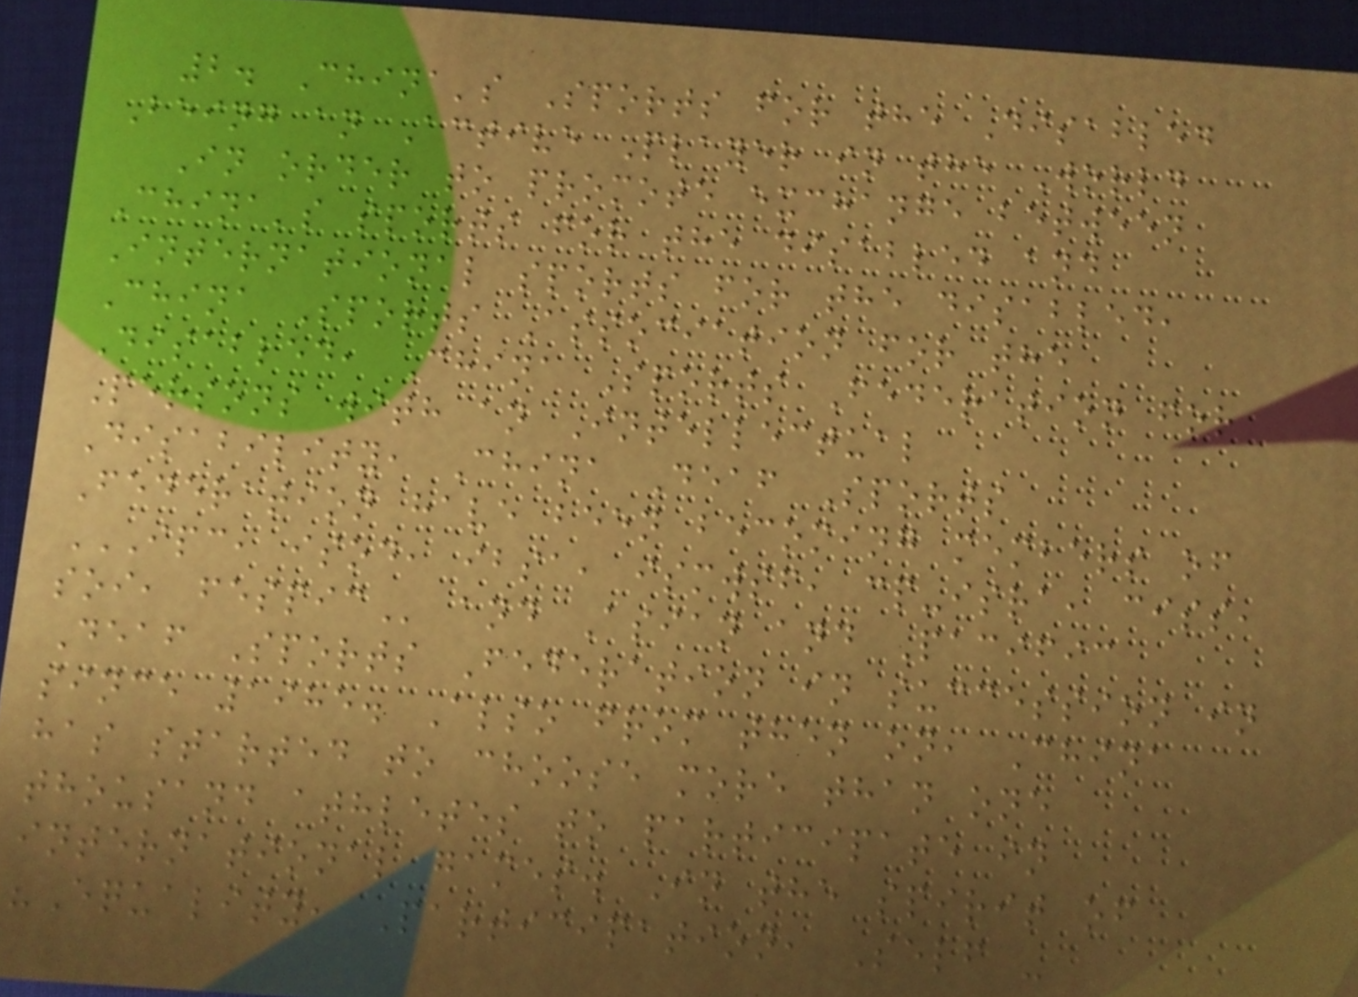2. China's Sports for the Disabled
Being an Active Player in the World
In order to promote exchange between
China's sports for the disabled and
International sports for the disabled,
China Sports Association for the
Disabled, China Sports Federation for
Persons with an Intellectual
Disability, China Deaf Sports
Federation have been becoming members of
IPC, ISOD, IBSA, ISMWSF, CP-ISRA, CISS,
SOI, FESPIC and Asian and Pacific
Deaf Sports Federation in succession in
since 1985. Also from then on, China
has started to choose more than one
thousand athletes to participate in
international games. In the spirit of
"Equality, Participation, Self -
